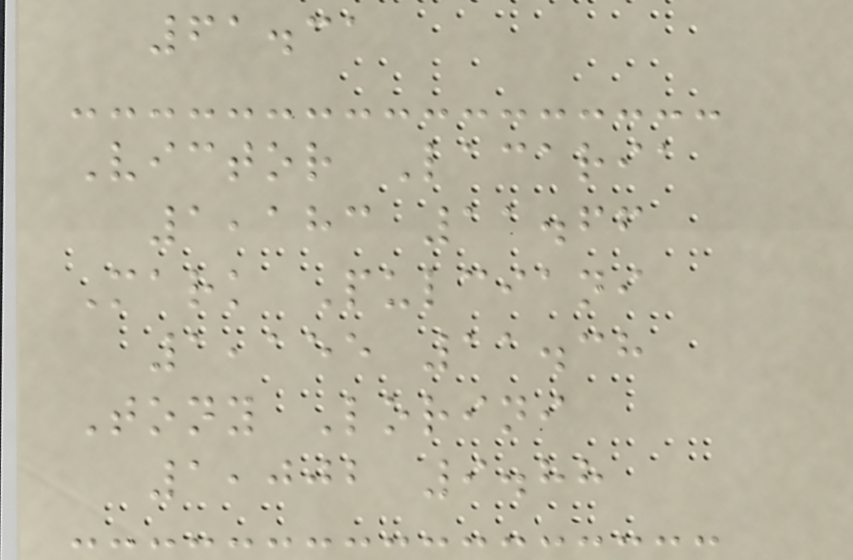61.31
Victor Lacaria
1,183 11.66
Mark Pulciani
1,155 11.38
Tony Lorini
1,002 9.88
